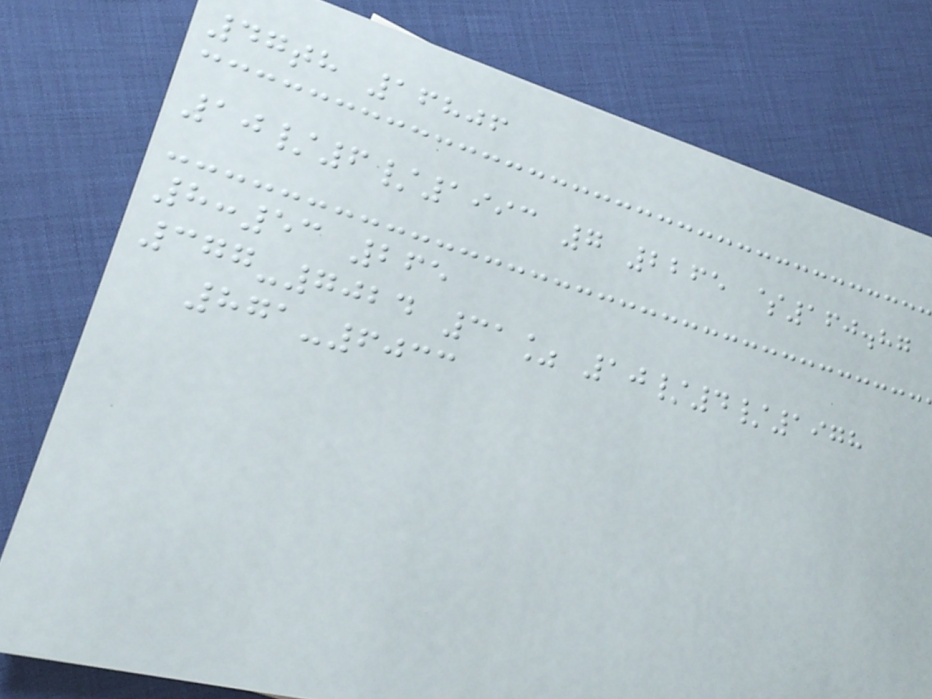47th 16806
10/6/1993 7 2265 $160.87
8:53 265
377-7024 31% 10/4/1978
871-6033
